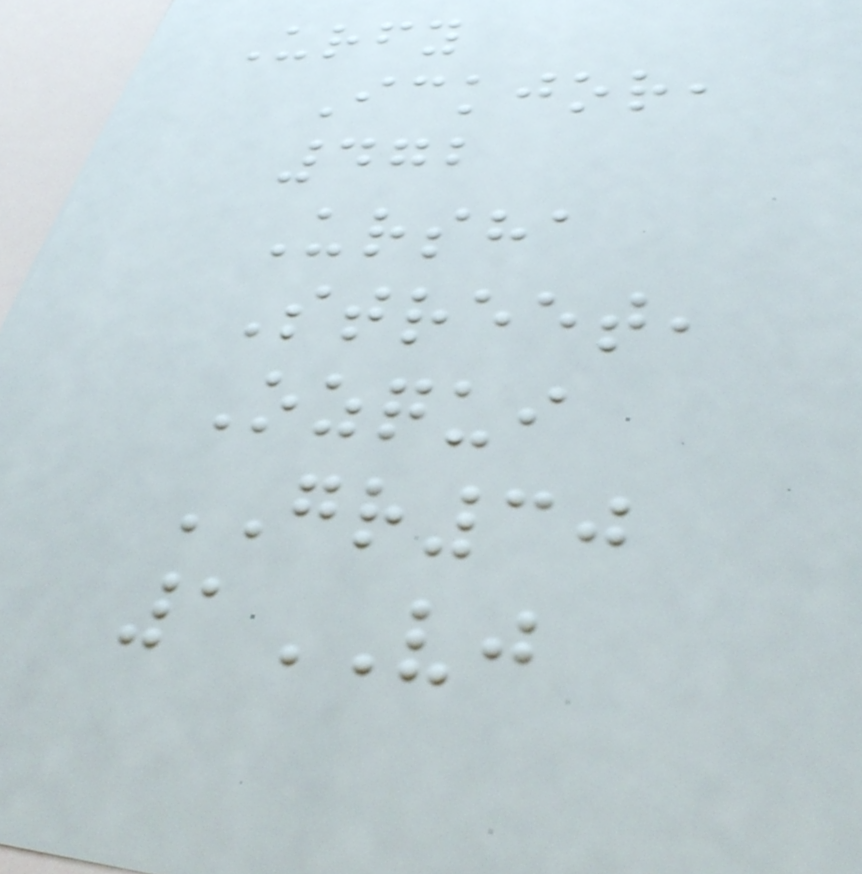Urfy
Ickjor,
472
Ursha
Street,
Ozqui
GR30
1VJ
